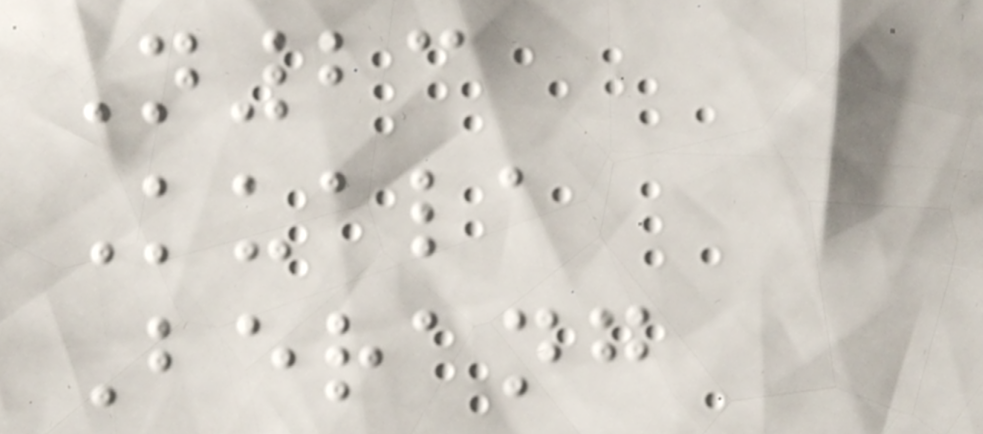N23
Kuala
Berang
